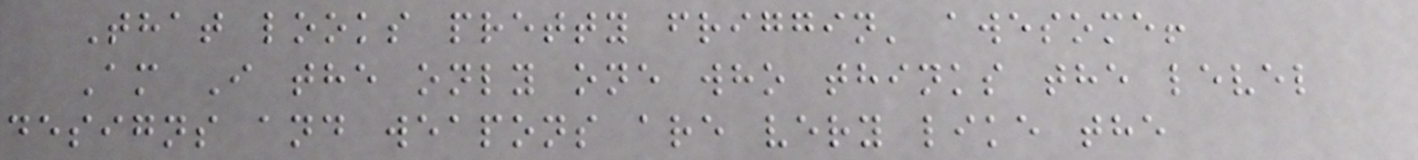That looks pretty friggin' awesome!
Am I the only one who thinks the level
designs and weapons are very like the
